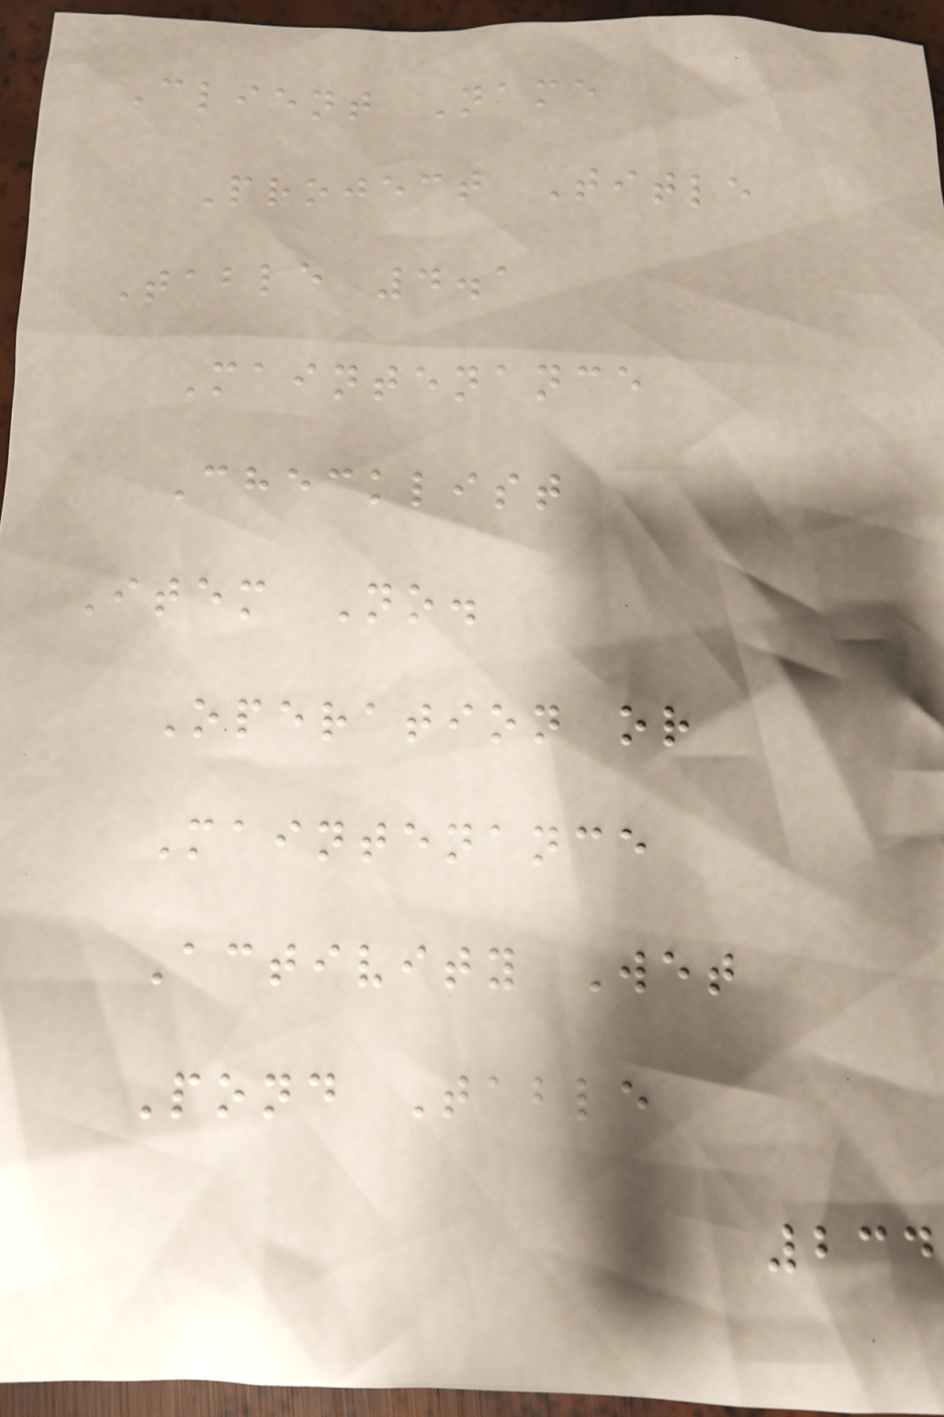Client Name
Project Title
Table 4.1
Maintenance
Checklist
Item No.
Operation or
Maintenance
Activity Wet
Pond Table
234
